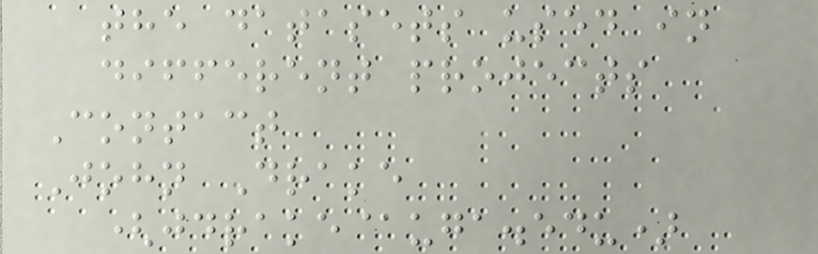the datasets used in
different projects
Contact
John Drake
(jdrake@uga.edu)
